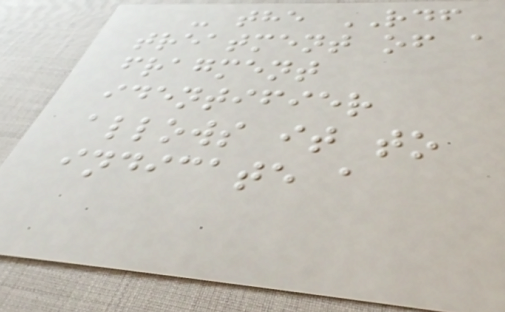- the RDF
treatment of a
fragment
identifier
allows it to
indicate a
